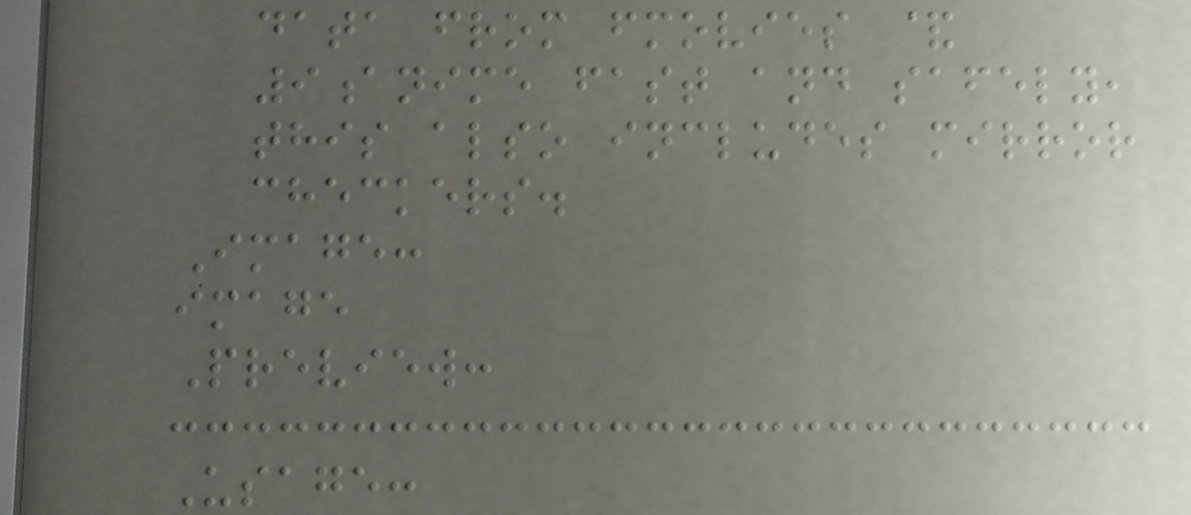data from fmovies &
9anime fast and safely,
this also includes mirror
checkers.
Image:
image
Preview:
Usage:
